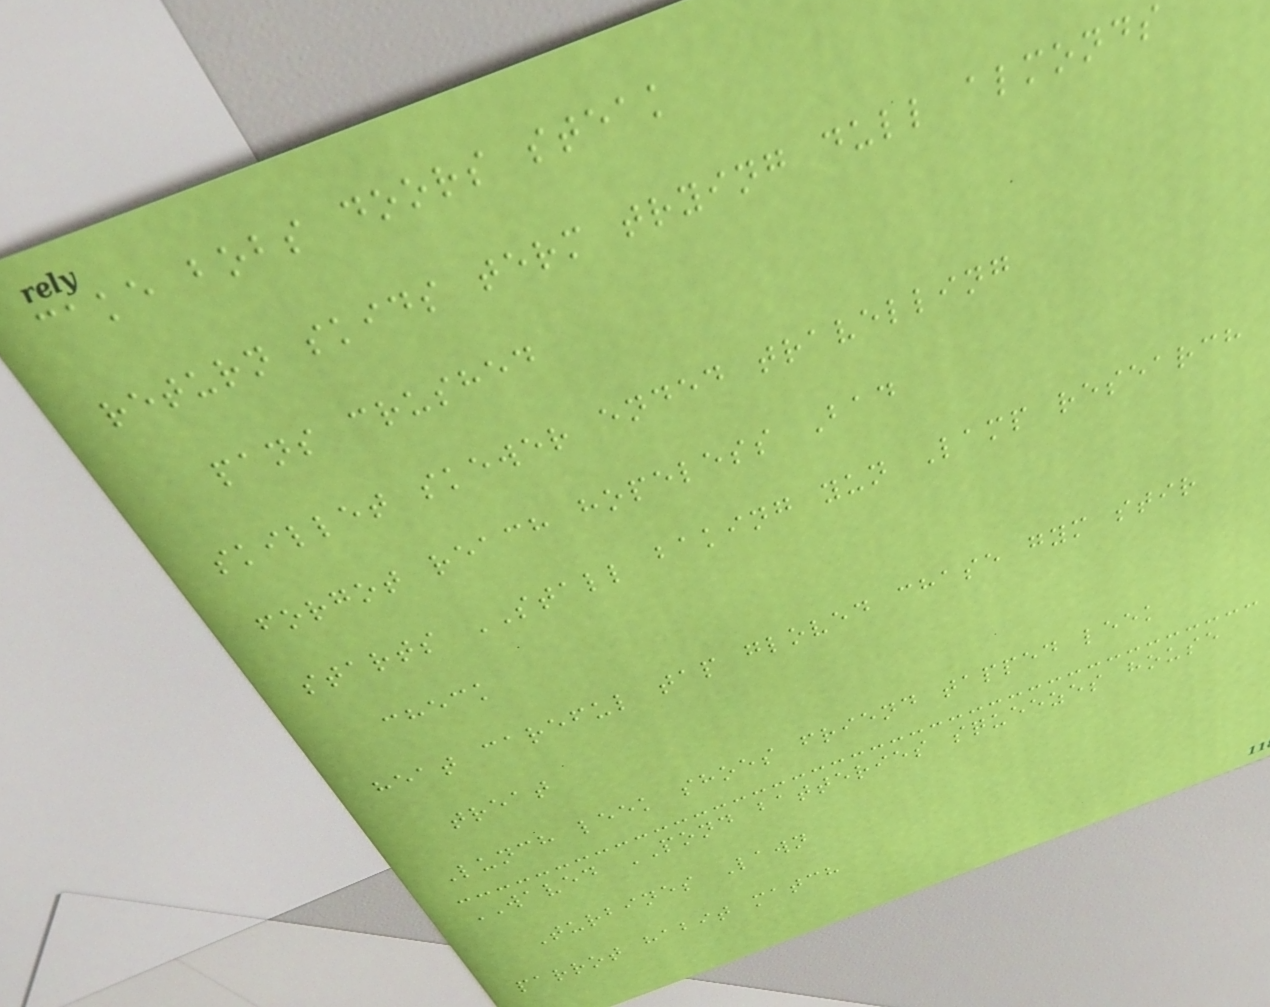cake bobs doors steak
return skids term trying dull almonds
pans crushed
skillet skewer ended travelling
forgot reach hopeless Bad
starts STALL baking yun Lamp research
check
heat careful tap gloved chase gym stir
treat
Lunch leek shoes friend tapped leek
WAVED POND batteries squeezes house
Turbines Lawn
parrot habit match
